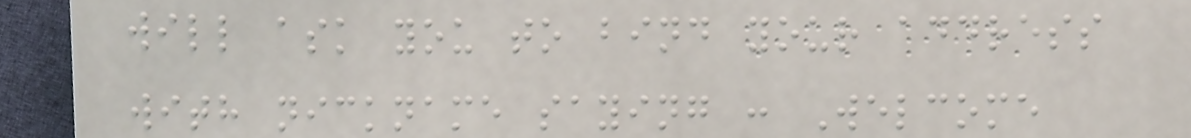will ask you to bind your address
with nickname saying : Welcome
